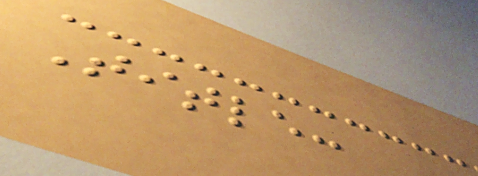Title:
